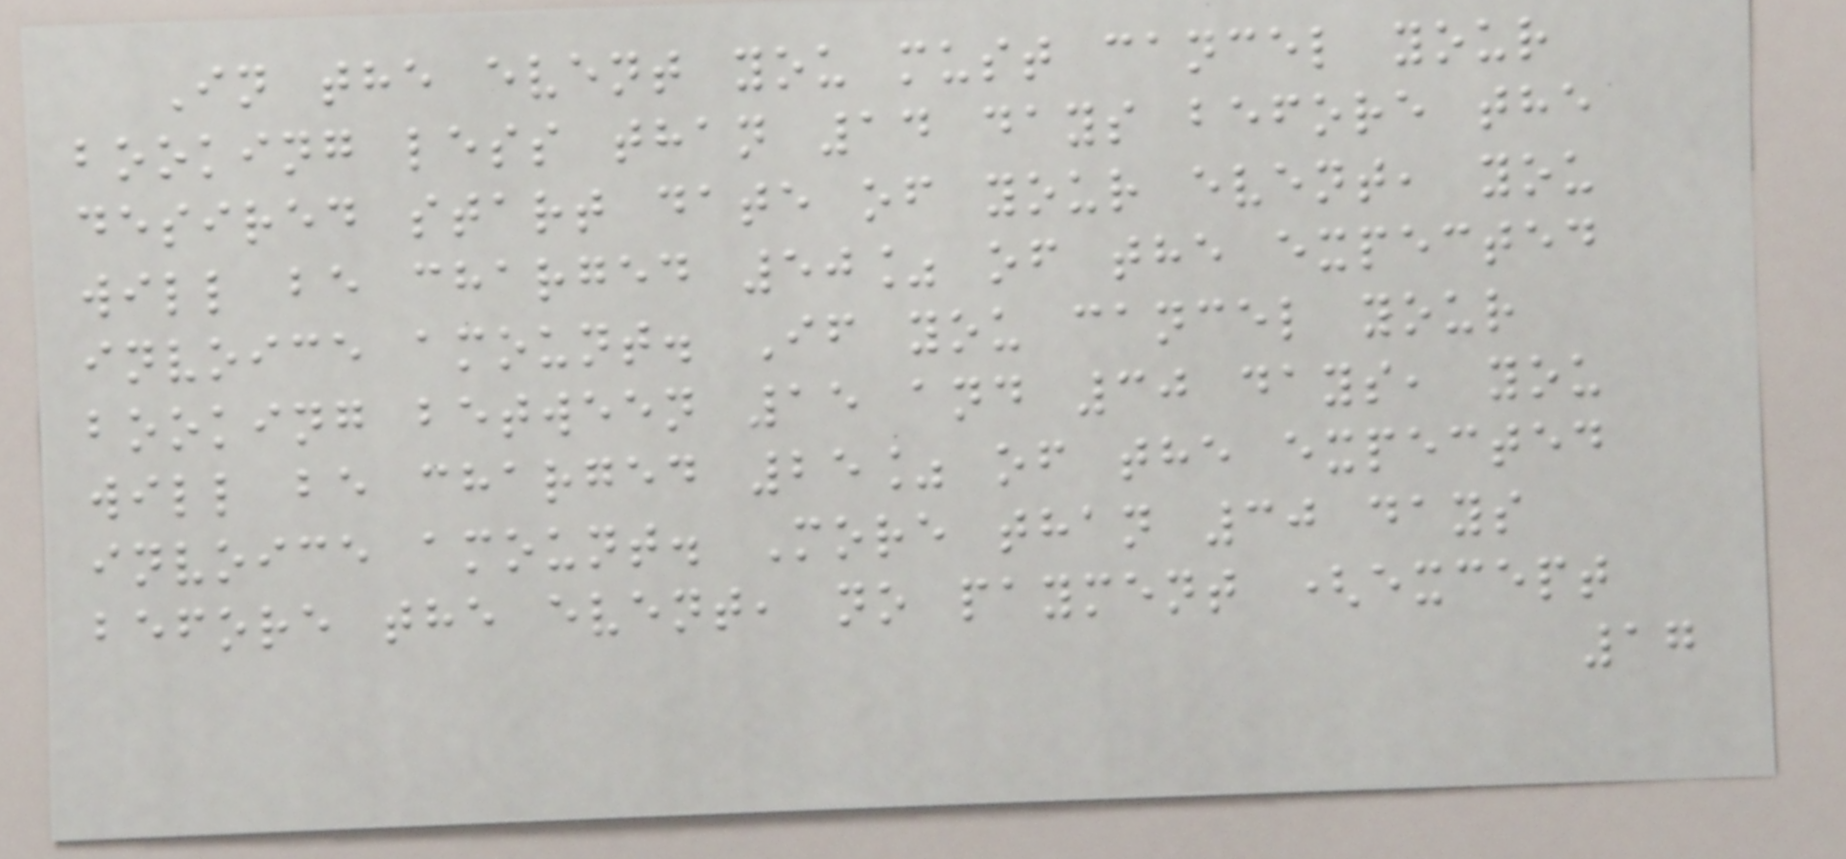In the event you must cancel your
booking less than 14 days before the
desired start date of your event, you
will be charged 50% of the expected
invoice amount. If you cancel your
booking between 15 and 30 days, you
will be charged 25% of the expected
invoice amount. More than 30 days
before the event, no payment (except
17
